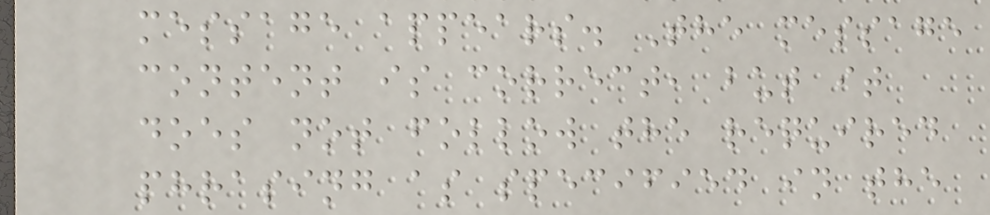message appears. The message
content is correct, but it
does not follow the required
phrasing as specified in the
